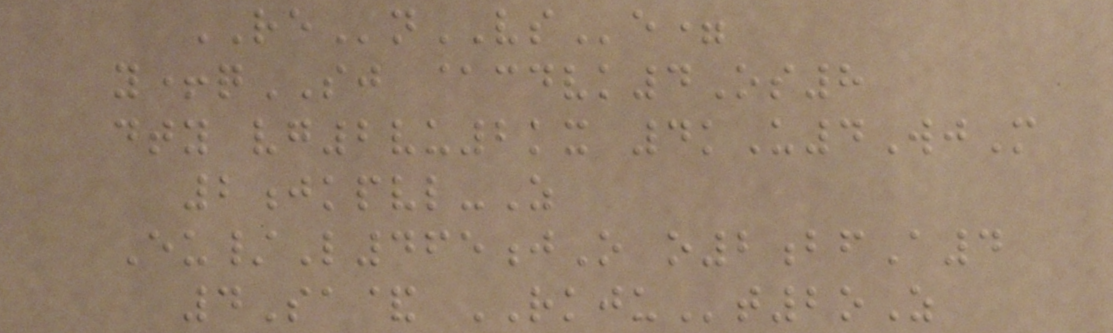REnVSe=
y+qSJ @cdvk4Os8
dty vg2vu2kx 4kU4WjM
2jkpvl-Z
Eu/L465jO o2bfA4
4Sa& RKJUt2oZ
